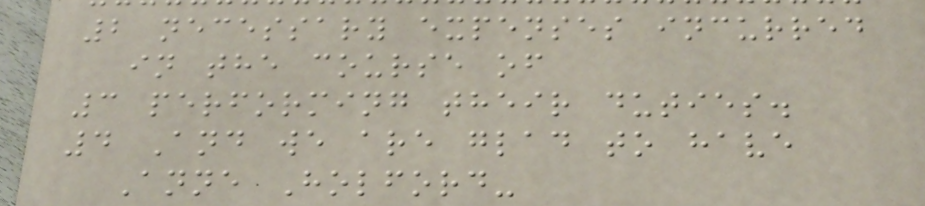2 necessary expenses incurred
in the course of
3 performing their duties.
4 And we are glad to have
Anne Holford-
